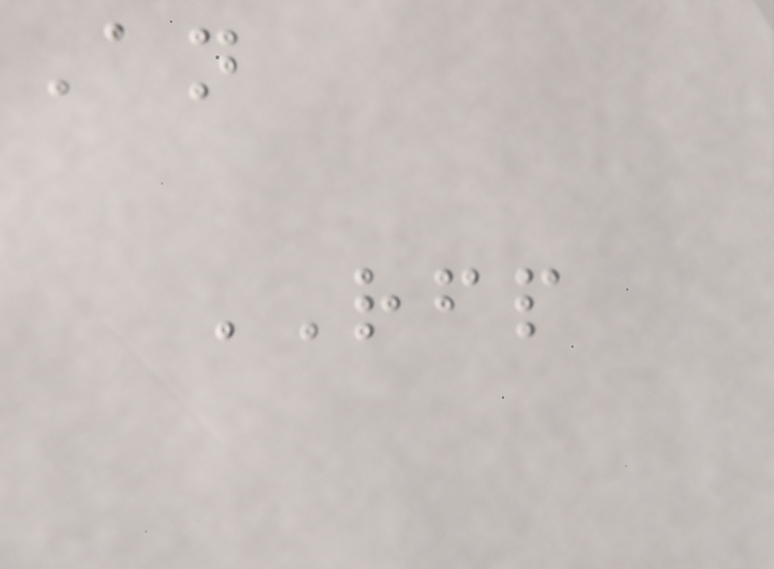An
RFP
